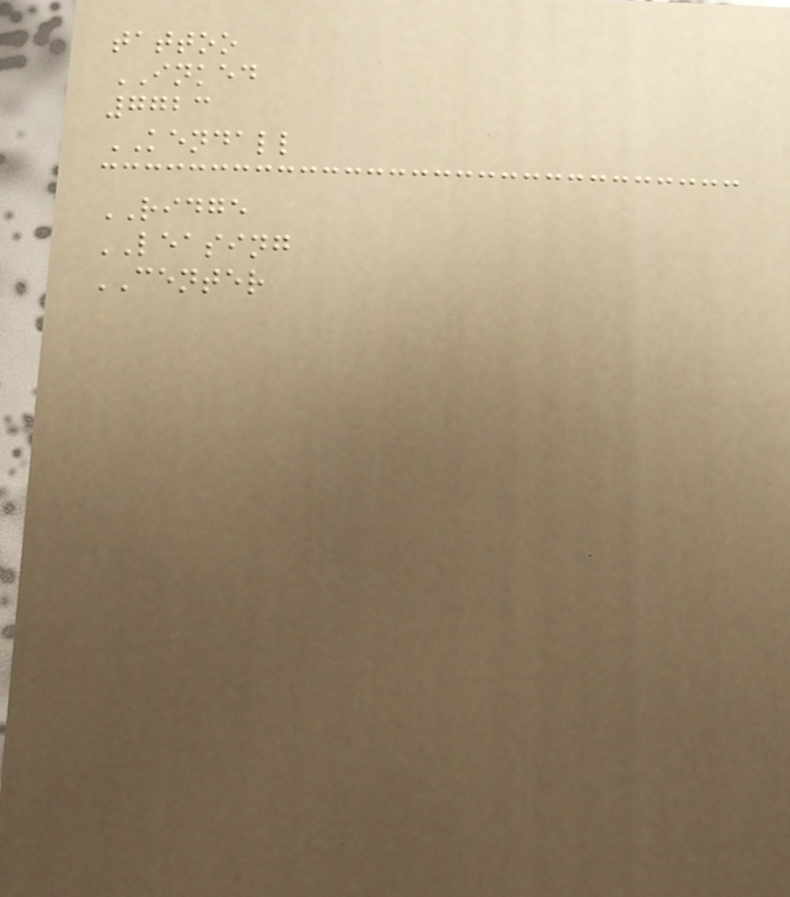tattoo
INKED
7723
KENDALL
RIDGE
LEASING
CENTER
